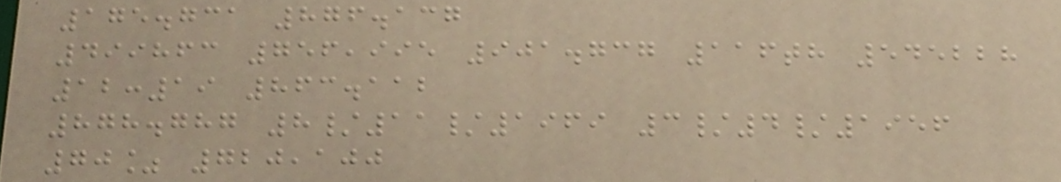175.731 876.137
499863 756,995 901.737 116th 545228
12:19 863.112
878.787 8/11/1969 3/4/1956
70% 720,100
